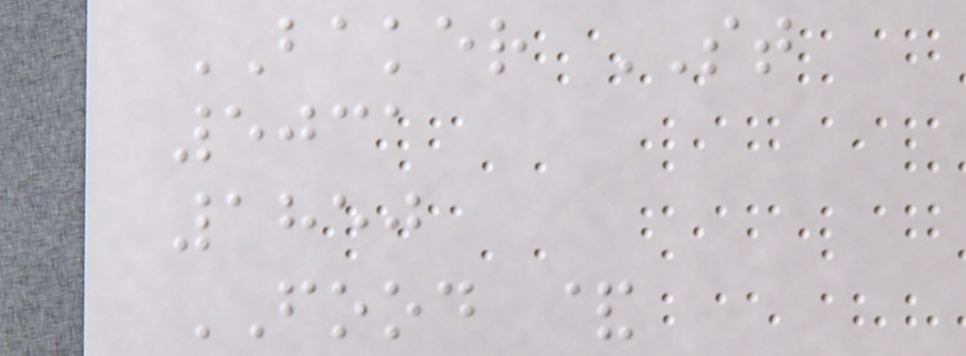BAKER ST
5031
1850
FOOD &
